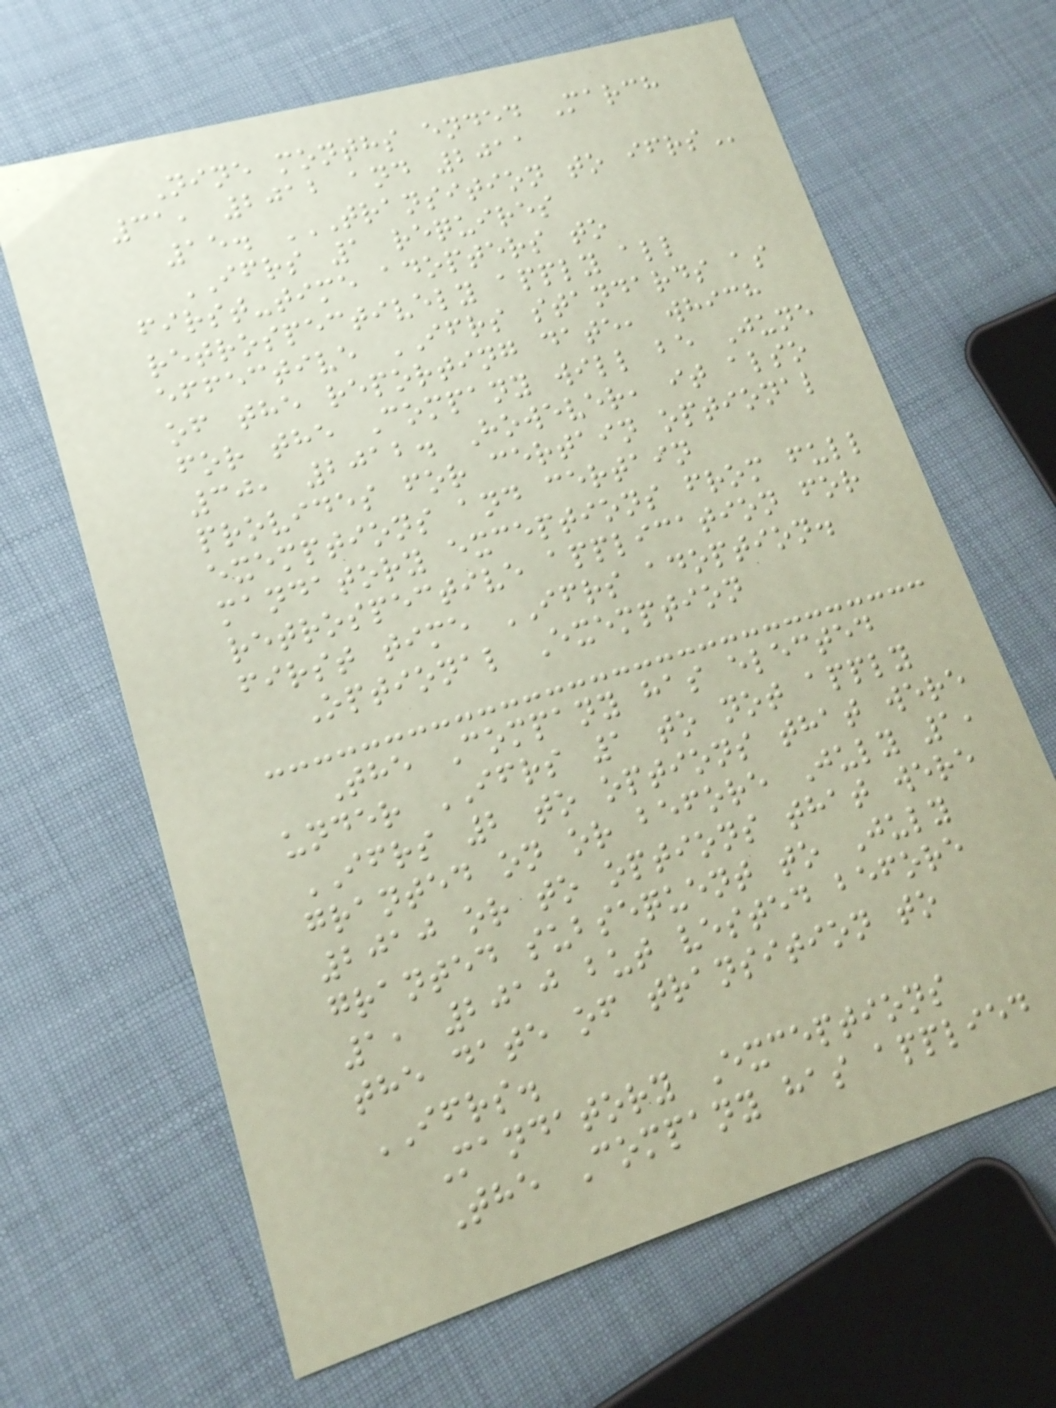Nine months ended March
31, 2012 and 2011
15. TRANSITION TO IFRS
IFRS 1 requires
first-time adopters to
retrospectively apply all
effective IFRS standards as
of the reporting date, which
for the Company will be June
30, 2012. However, it also
provides for certain optional
exemptions and certain
mandatory exceptions from full
retrospective application for
first time IFRS adoption.
Optional Exemption
The Company has elected
under IFRS 1 to not apply
IFRS 2 to options that were
granted on or before July 1,
2010 or to options that were
granted subsequent to July
1, 2010 but vested before
the date of transition to
IFRS.
Mandatory Exceptions
The Company has applied
